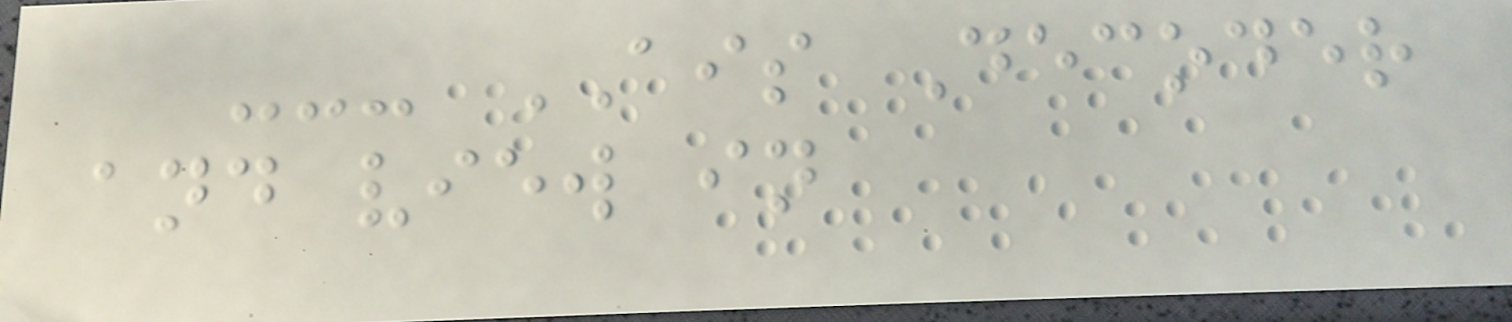--- AIS Decoder
and view in
